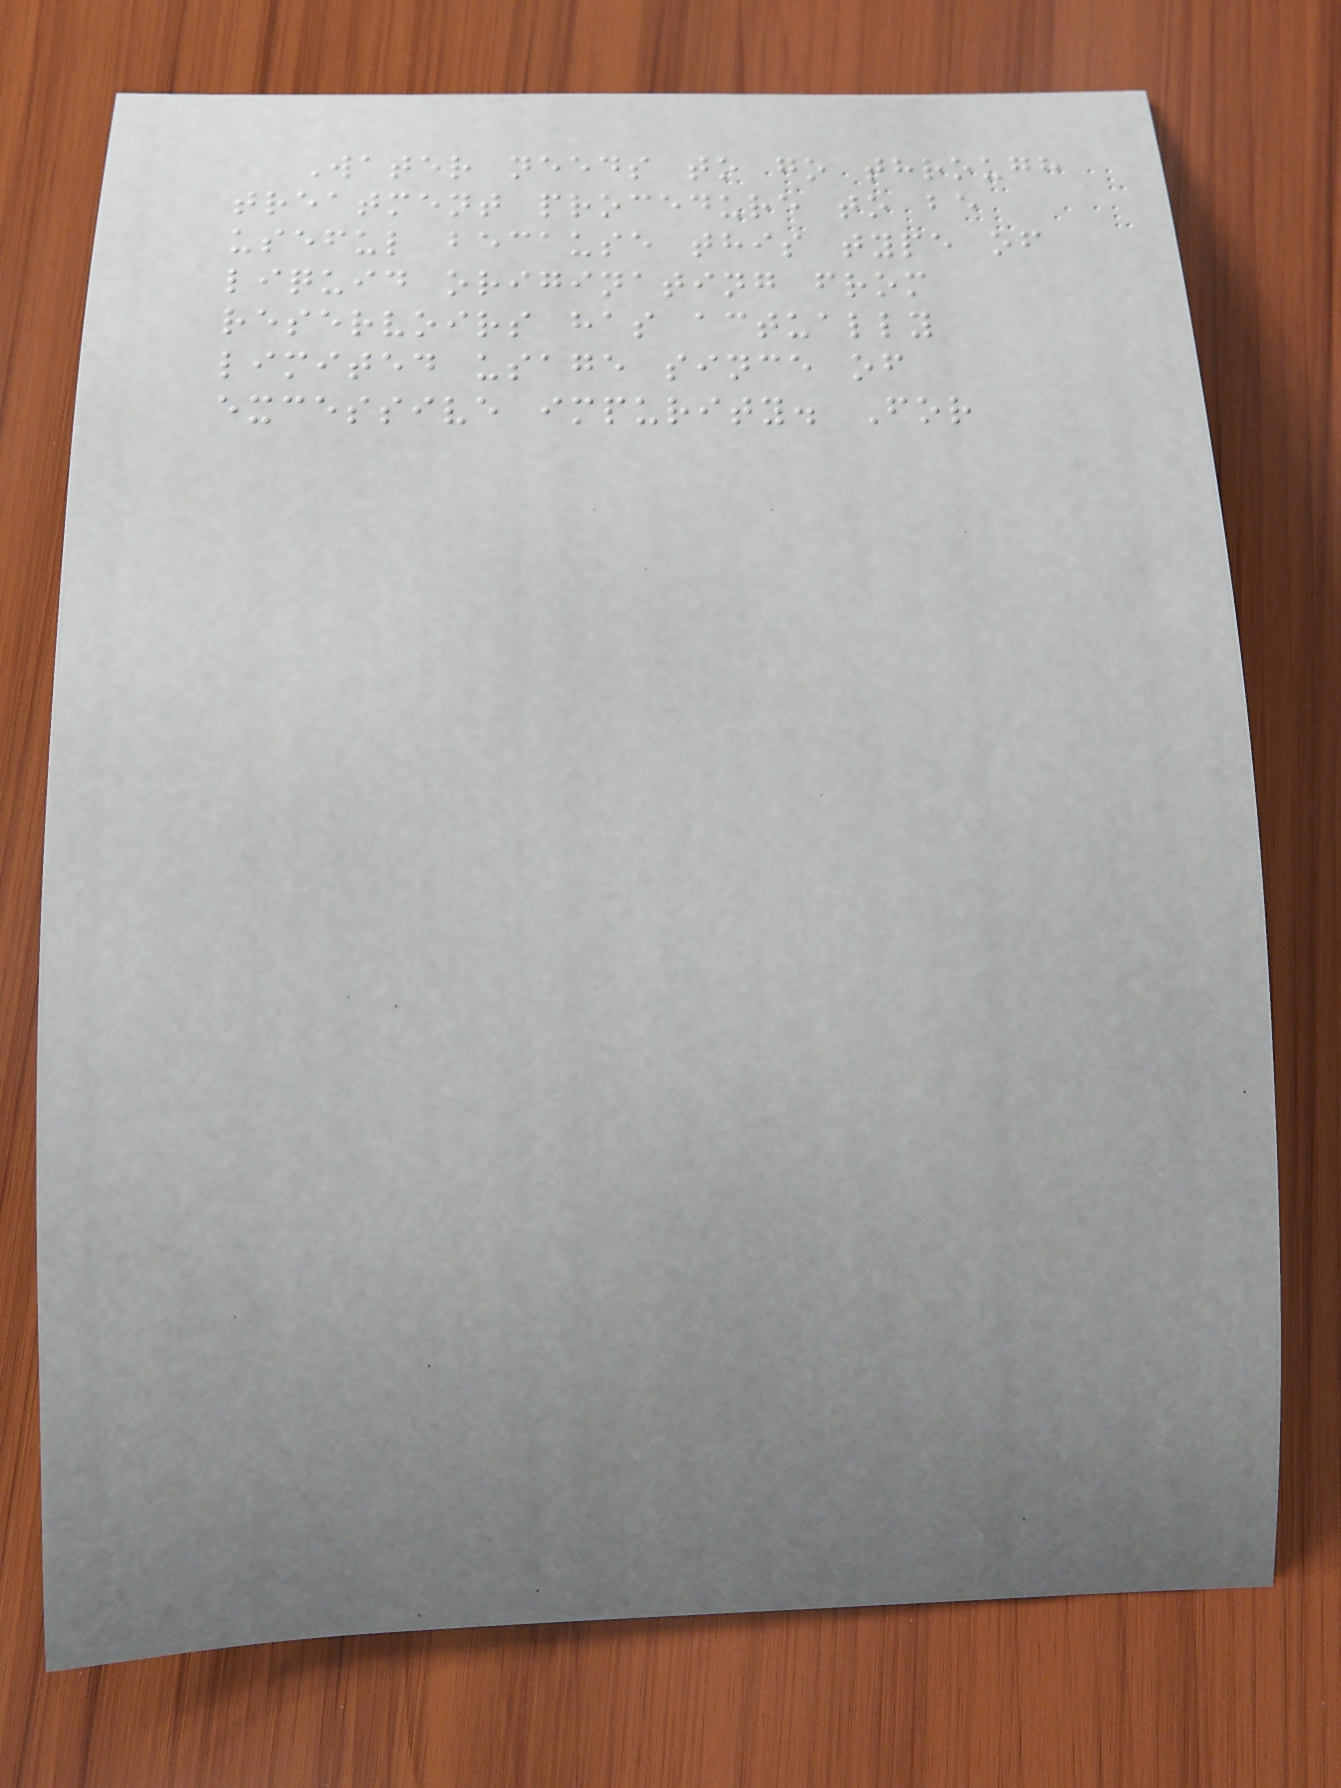Water needs to go through
treatment procedure to be
useful because this type of
liquid originating from
reservoirs has actually
limited usage since of
excessive impurity. For
